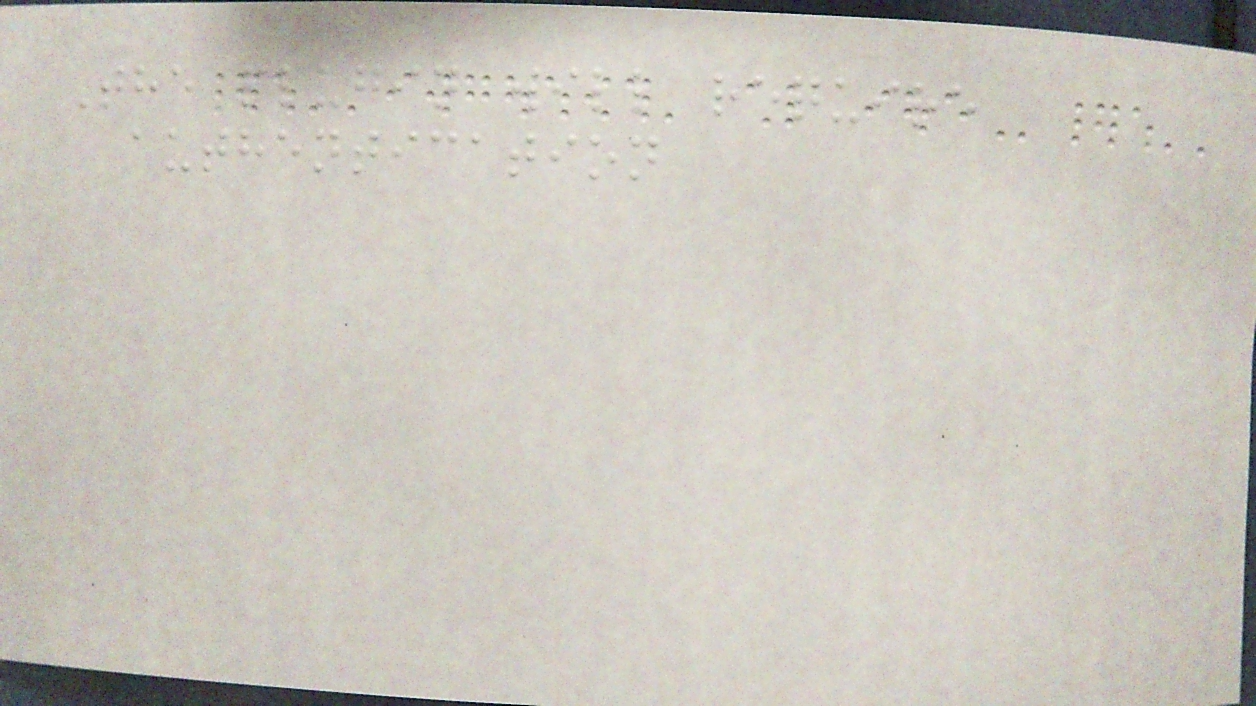The plugin will require
authentication
